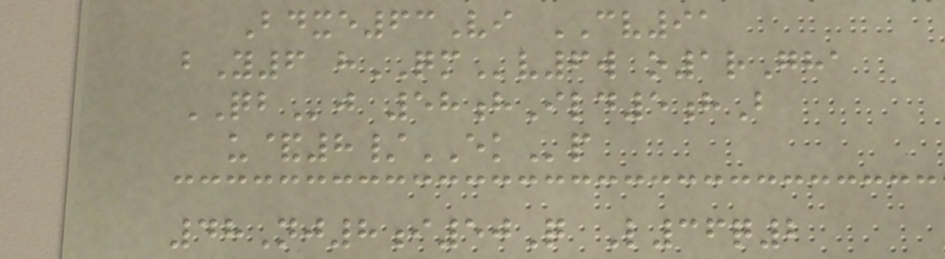Bdxe63Vi CV91
bY6 hQMv6w o1rGha
QBj 58hIld5hB
u&8/EKp
48Nj8i50Q L36q2
